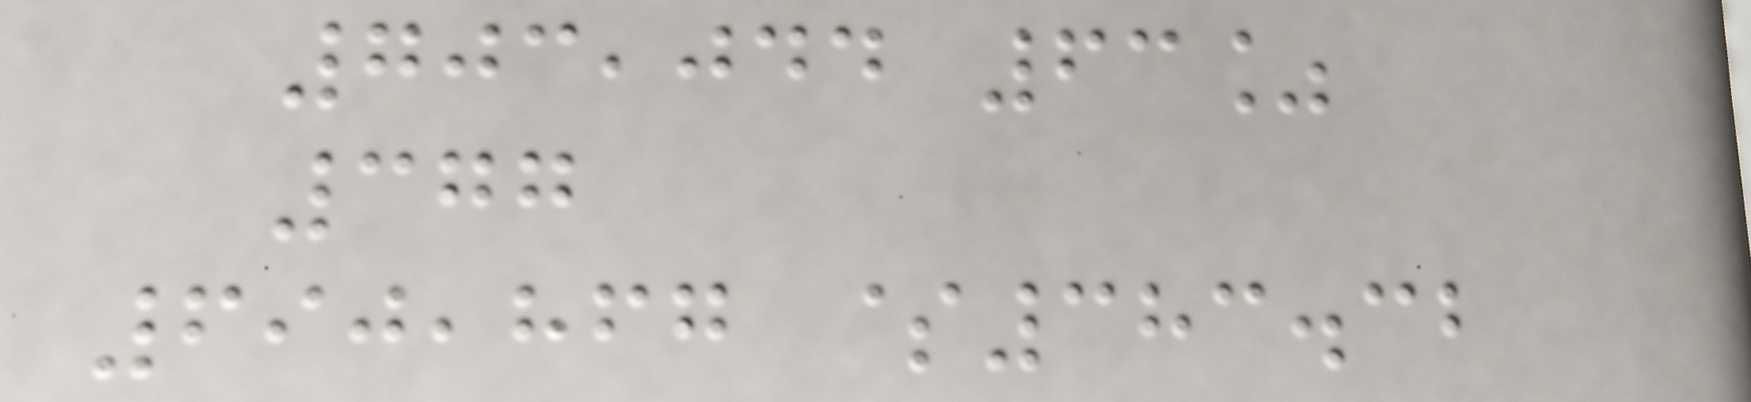703,044 63%
377
690,867 $383.32
